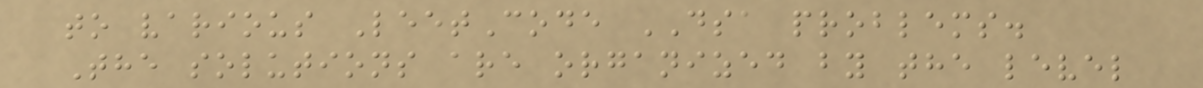to various LeetCode DSA problems.
The solutions are organized by the level
